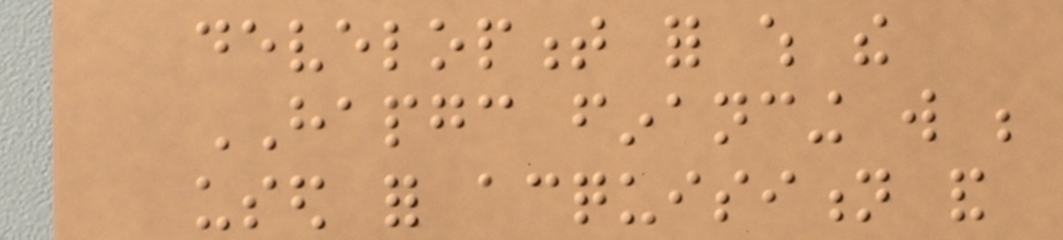development for which the
HAPGC financing will be
used for acquisition and
